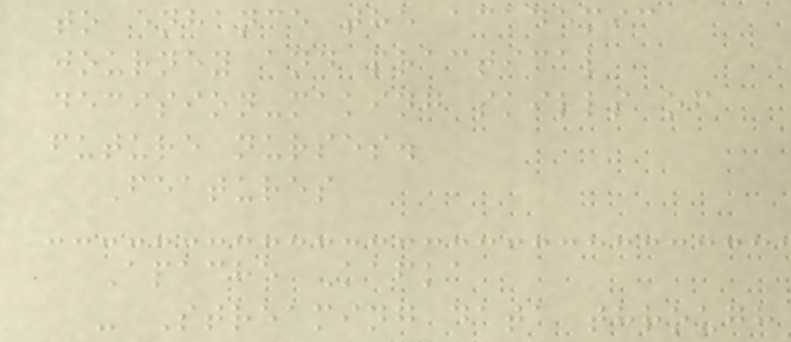to enhance the academic
journey and practical
decision-making skills of
future nurses.
Features
Apache Kafka
- Streaming data through
